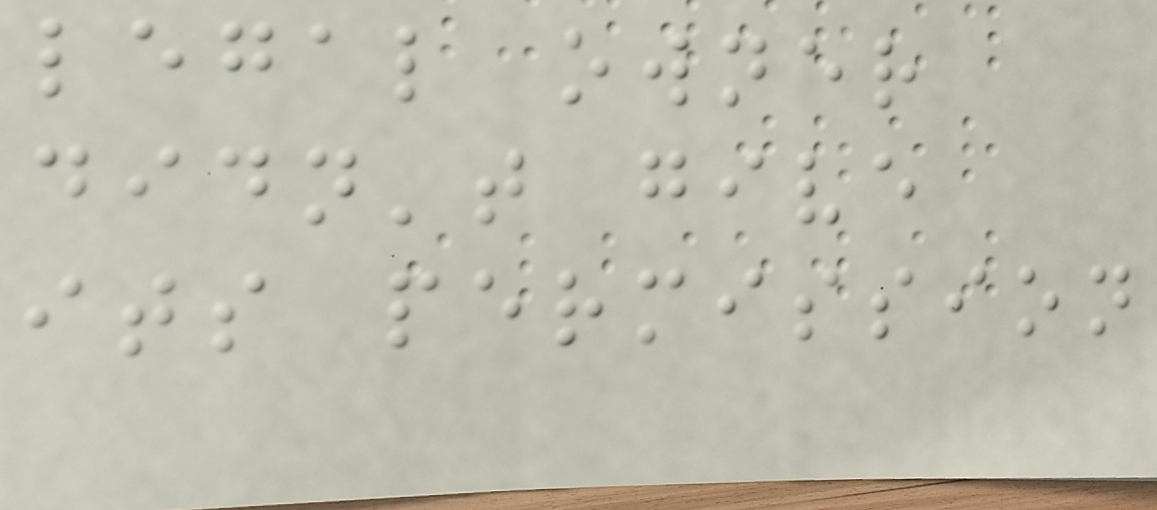legal owner
didn't give
its permission
